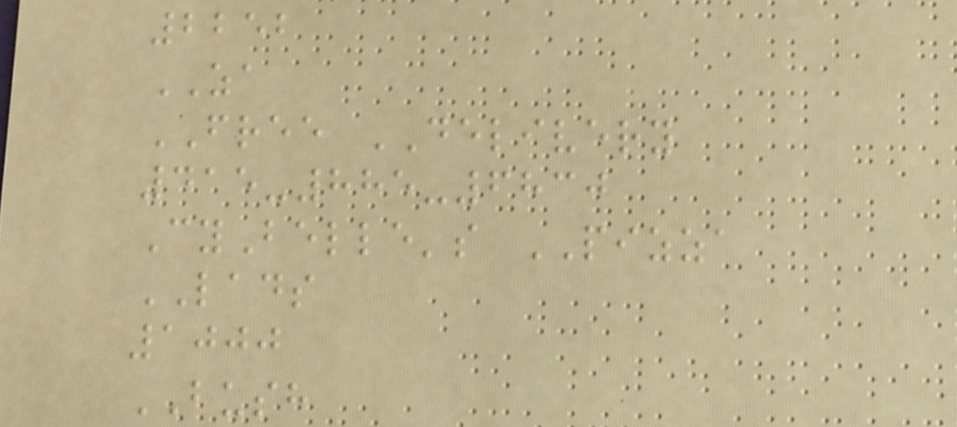2252
ZA
FREE DELIVERY
415-885-6830
CyBelle's PIZZA
LADS
1000
BUSH
